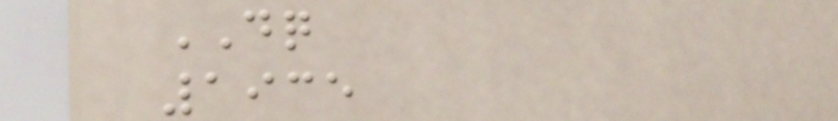DQ
1935
